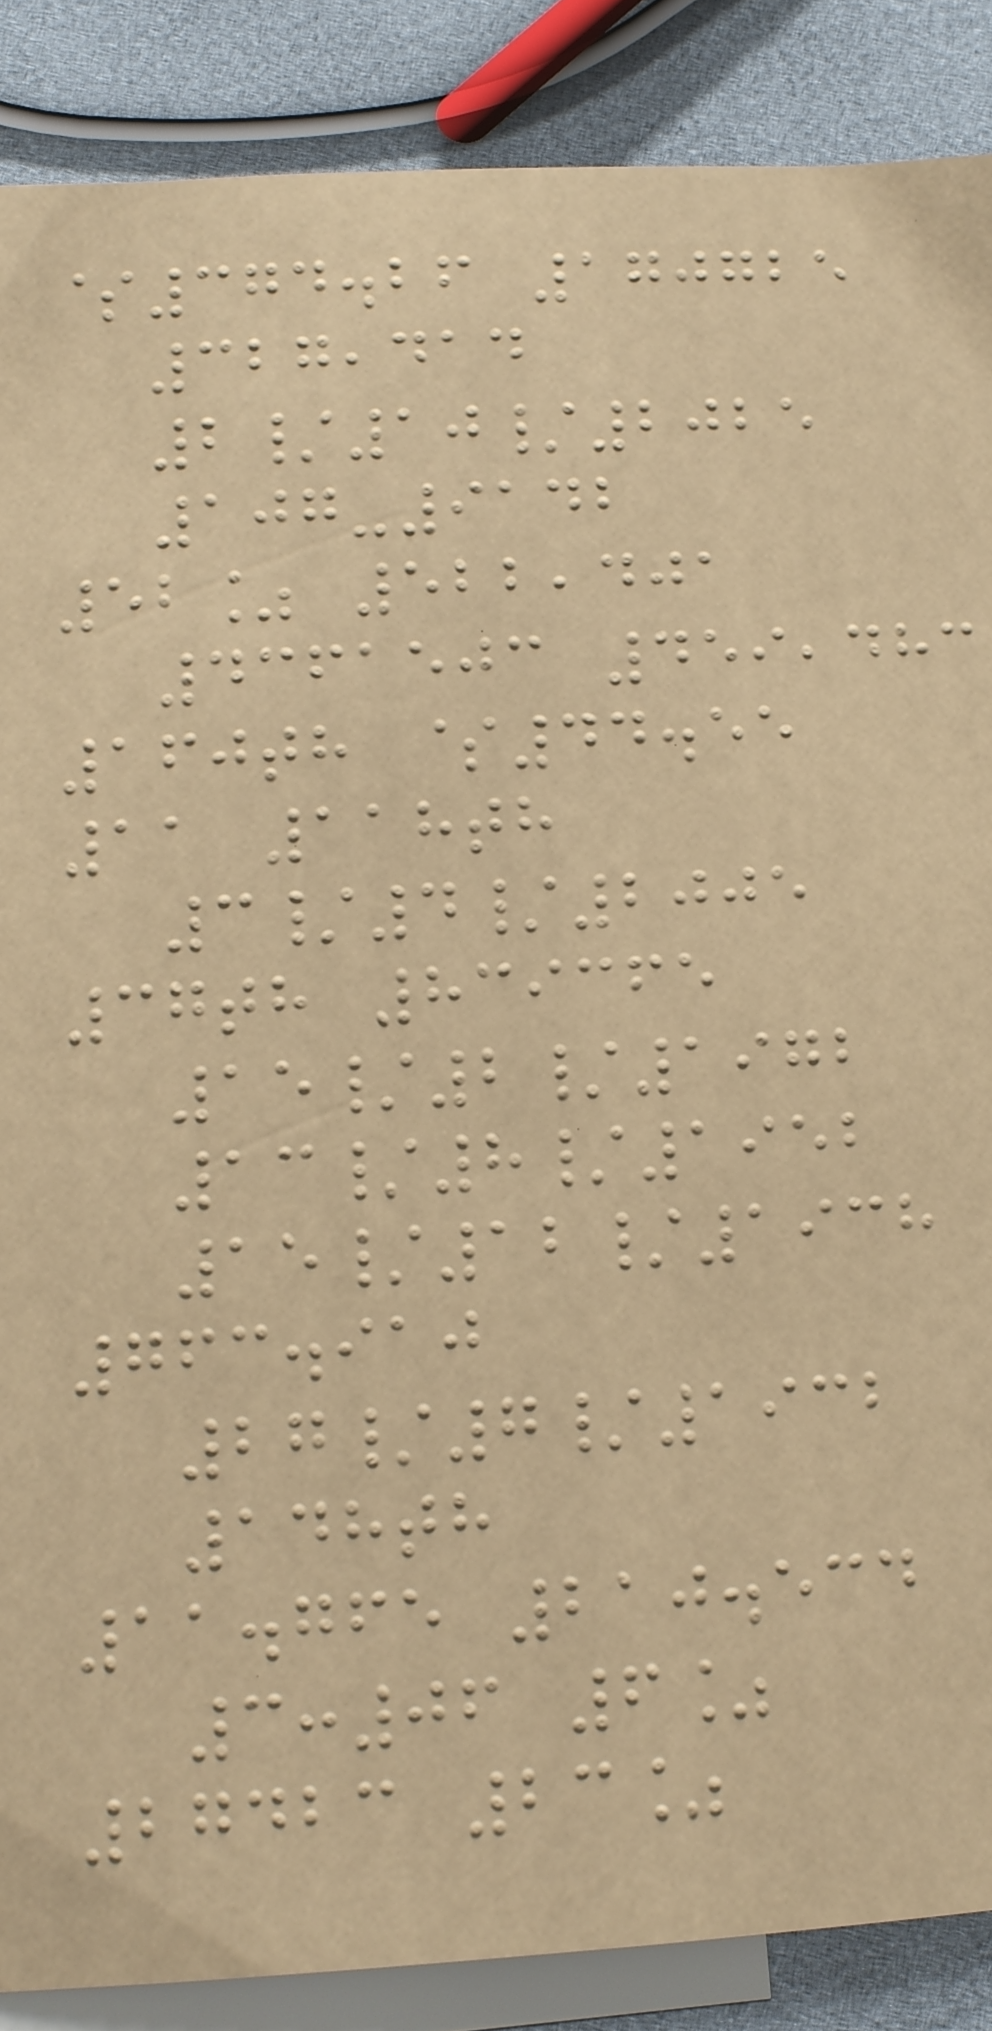$374.26 170725
327,414
2/10/2025
107-9142
52% 522,401
4361503 459,483
160th $44.55
11 118th
3/4/2005
37th 839365
15/2/1972
13/8/1952
15/12/1938
763.910
27/7/1932
148th
11.765 210.534
3:06 6%
27423 23%
